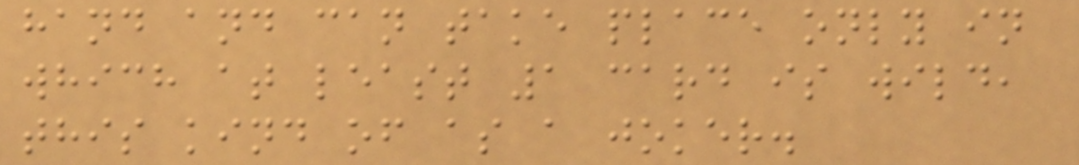hand and can take place only in
which at least 1 card is wild,
this kind of as a joker.
